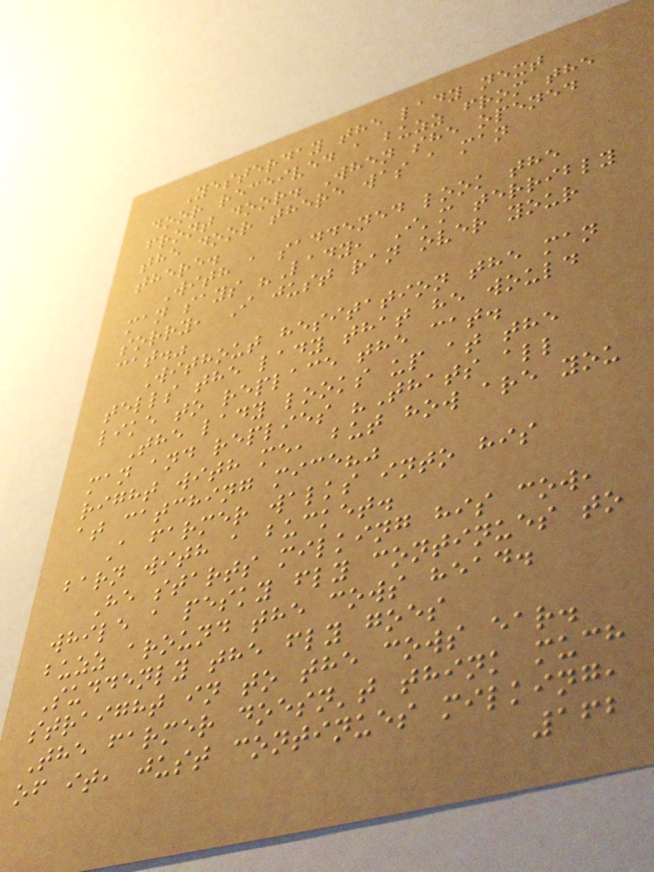Yesterday the lady next
door received a buzz from the
front door. When she opened
the door there was a man
there.
With a saddened look the
man says "Lady, I'm terribly
sorry, I just ran over your
cat."
Without hesitation the man
tells the lady that he would
like to replace the cat.
The lady looks up at the
man and replies "Thats all
right with me, but how are you
at catching mice?"
A farmer walks into his
barn with a bucket.
He starts milking his cow,
while a pesky fly continues to
buzz around the cows head.
Suddenly the fly goes
straight in to the cows ear.
The farmer doesn't think much
of it, just continues milking,
162
